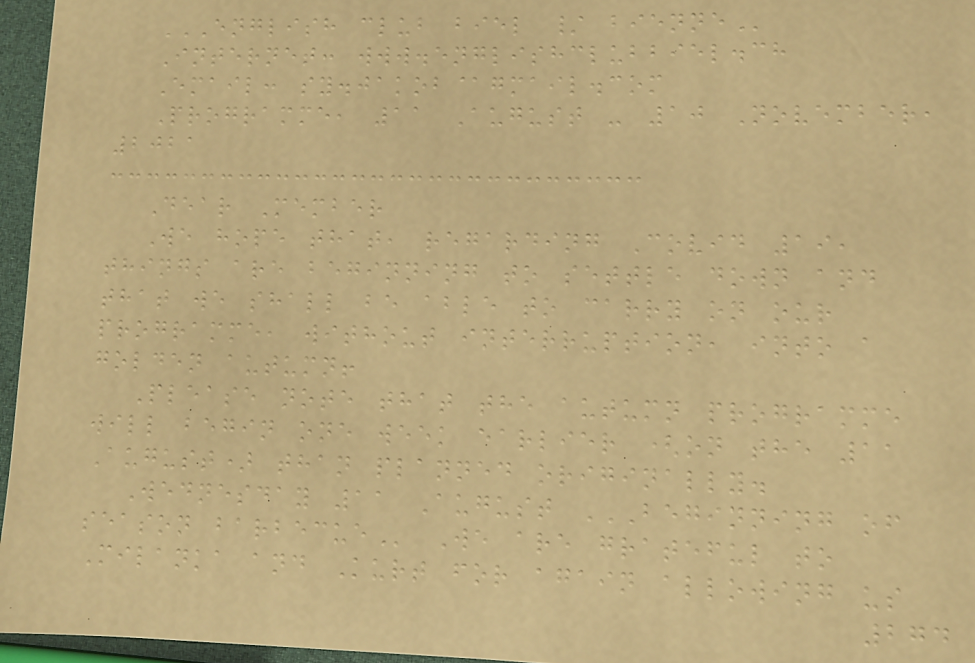ENGLISH CLUB BIEL / BIENNE
Internet: www.englishclubbiel.ch
Email: sy.jakob@gmail.com
Programme, 11 August - 10 November,
2021
Dear Member
We hope that, regarding Covid 19,
things are beginning to settle down and
that we shall be able to carry on our
programme, without interruption, into a
golden autumn!
Please note that the autumn programme
will begin one week earlier (on the 11
August) than planned originally.
Wednesday 11 August BEGINNING OF
SEASON BARBECUE We are grateful to
Milanka and Kurt for again allowing us
274
